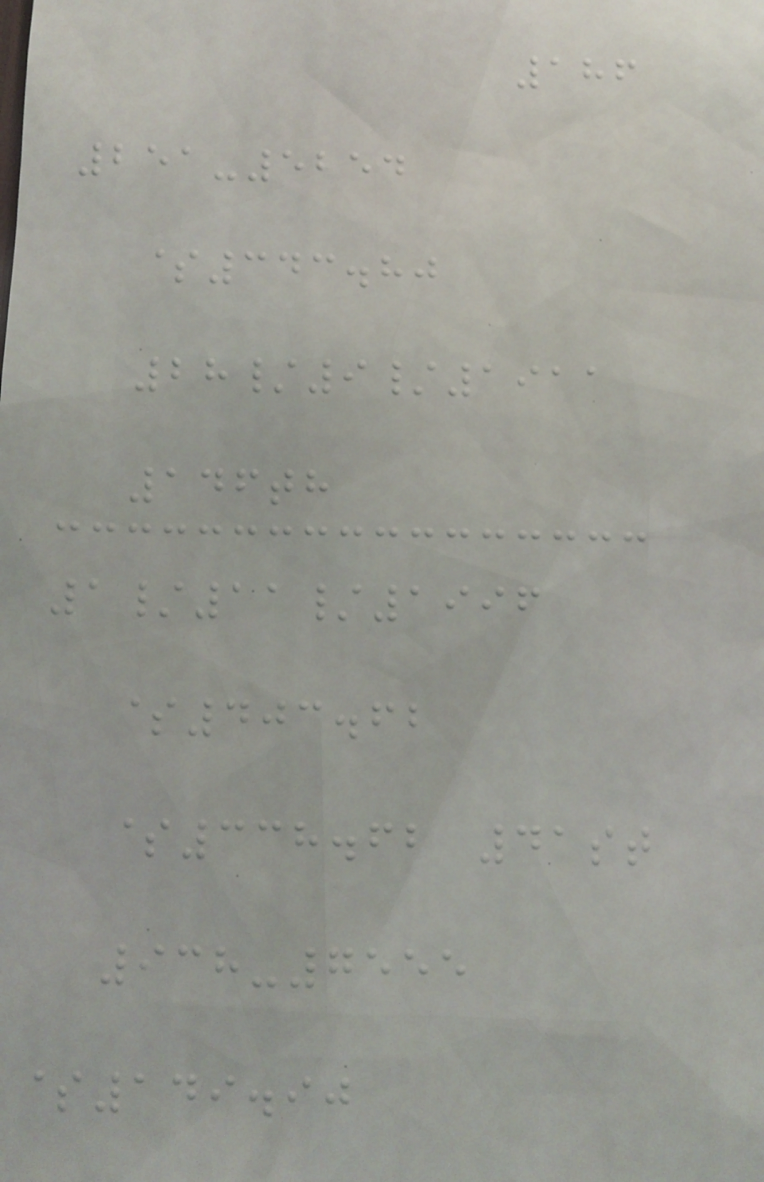186
251-5254
$343.80
28/9/1911
146th
1/11/1996
$403.62
$338.62 41st
938-7555
$149.90
